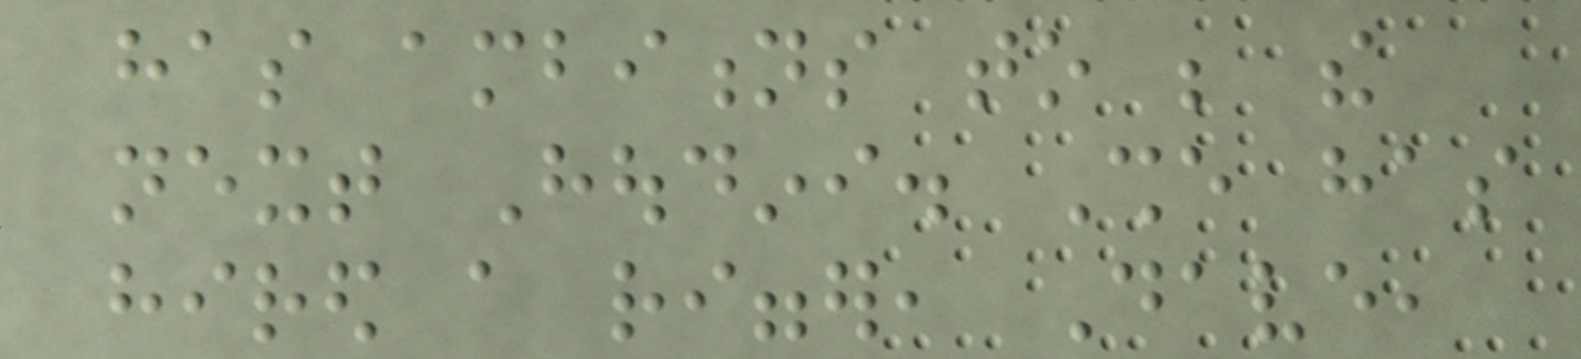has ambitions to be the
next Houdini. She has
hired a rigger, Dave,
